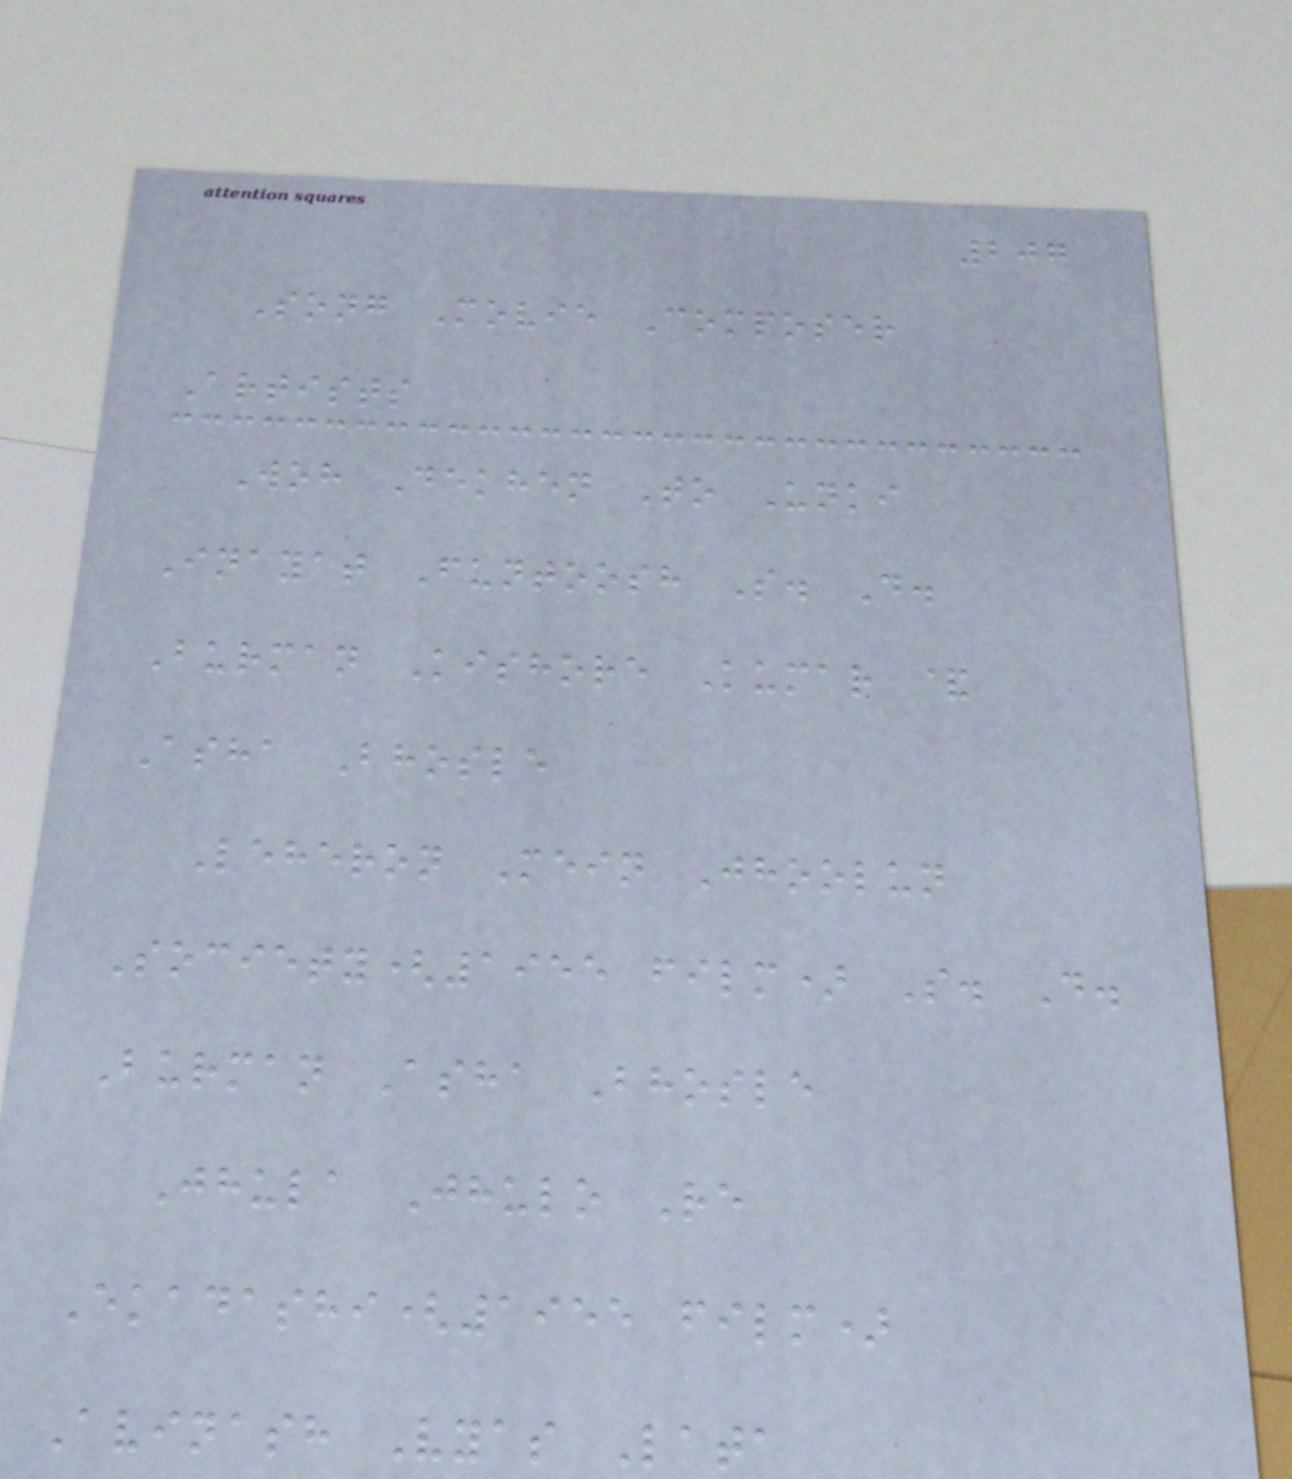207
Song Movie Composer
Artists
Woh Dekhen To Unki
Inayat Funtoosh S. D.
Burman Kishore Kumar &
Asha Bhosle
Leheron Mein Jhoolun
Society(1955 film) S. D.
Burman Asha Bhosle
Jhula Jhulo Re
Ekadashi(1955 film)
Avinash Vyas Lata
